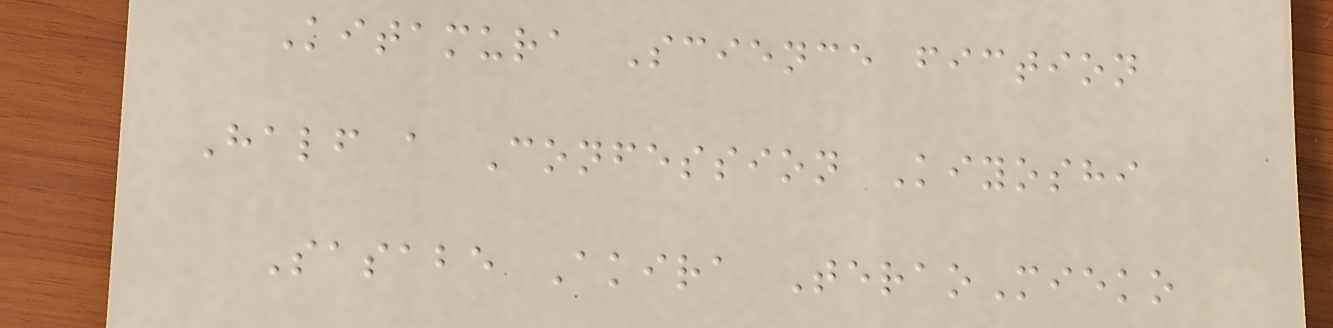Kitamura Science fiction
Half a Confession Kiyoshi
Sasabe Akira TeraoMieko
